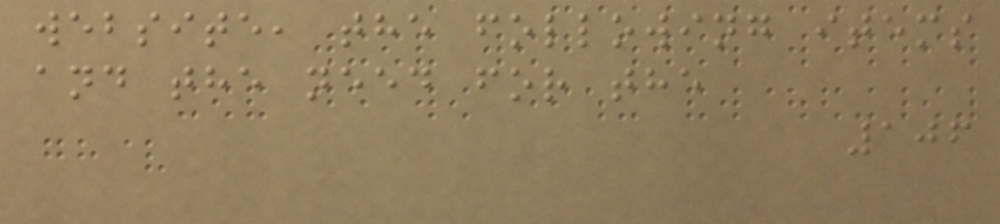website, the following items
and the need for the
106
